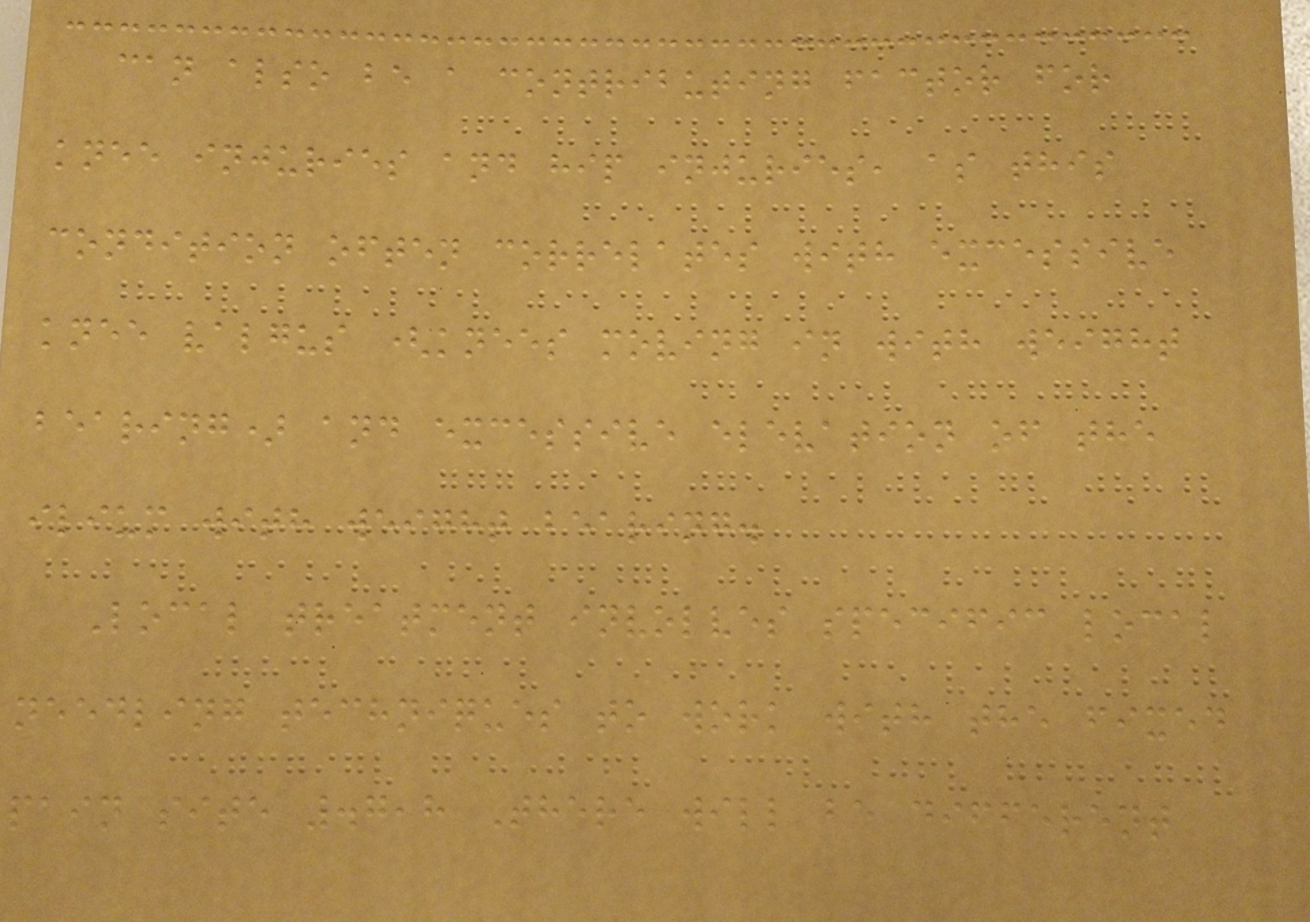can also be a contributing factor for
knee injuries and hip injuries, as this
condition often correlates with excessive
knee valgus (knees moving in with weight
bearing) and excessive elevation of the
ilium with weight bearing.
Local treatment involves specific local
needling techniques to work with the fixed
pain site .7,8 There will be different
